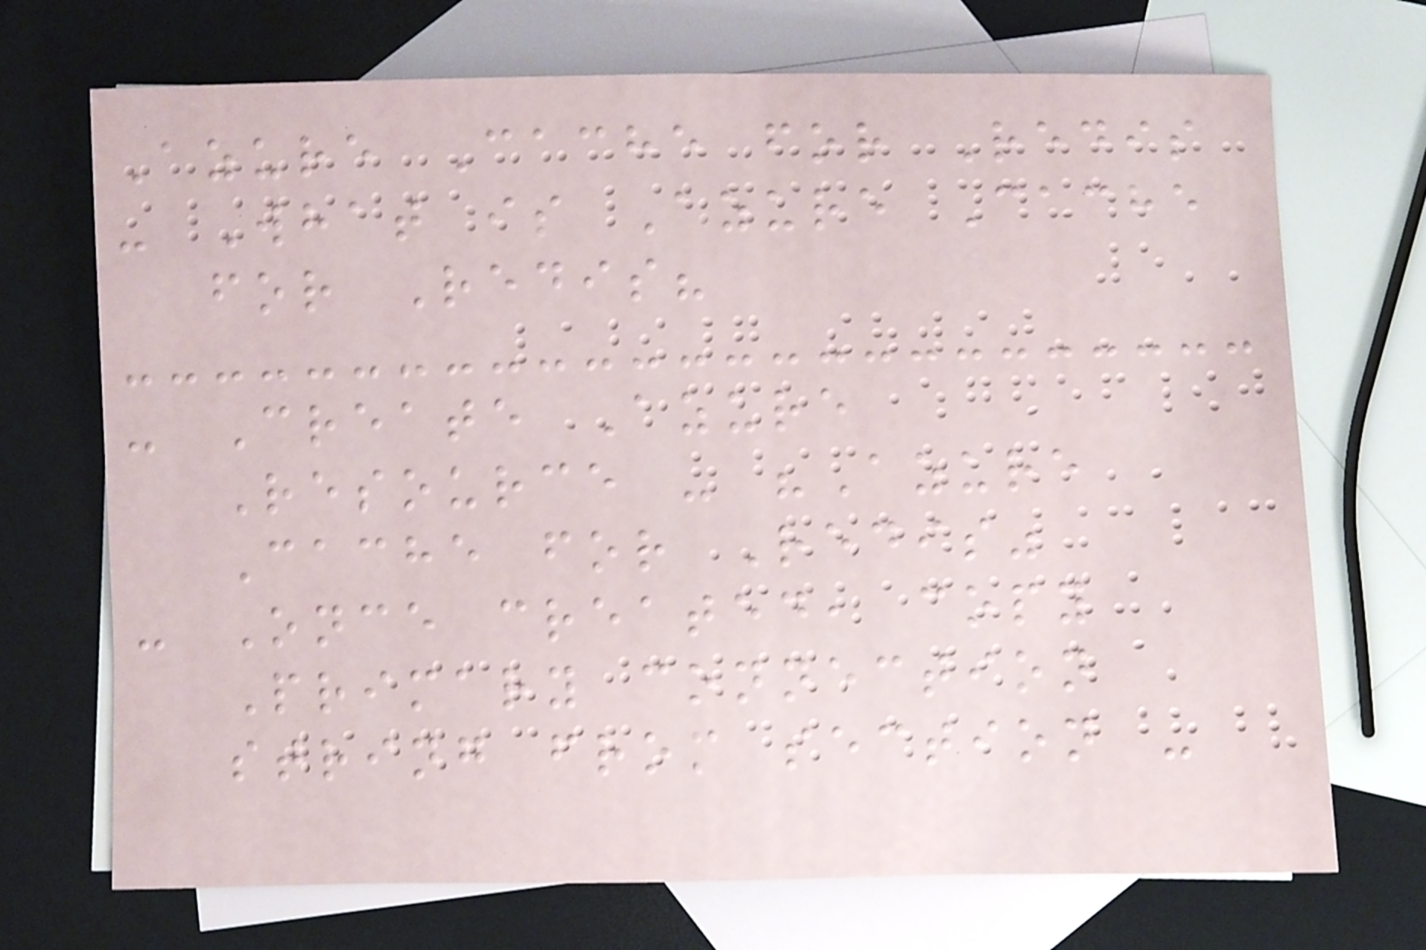Azure Cache for Redis
- What is Azure Cache
for Redis?
- Create Azure
Resource - "Azure
Cache for Redis"
- Once created, copy
Primary connection
string from section -
